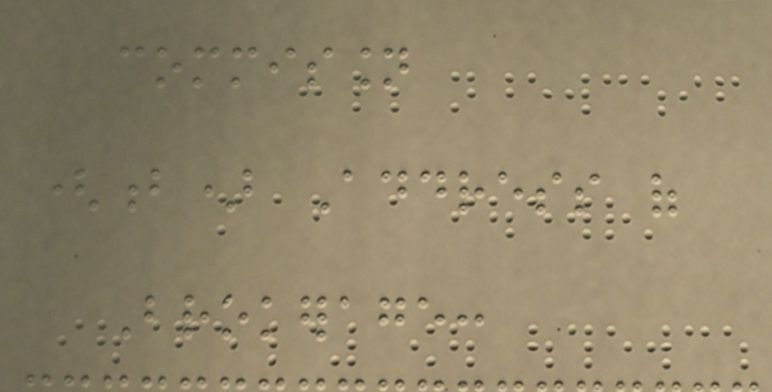commission
(b) Address of
Brokerage:
